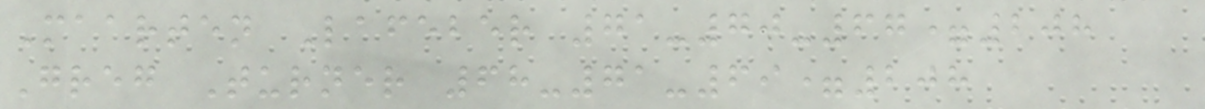Maarten Lafeber 71-70-67=208
Greg Turner 68-71-69=208
